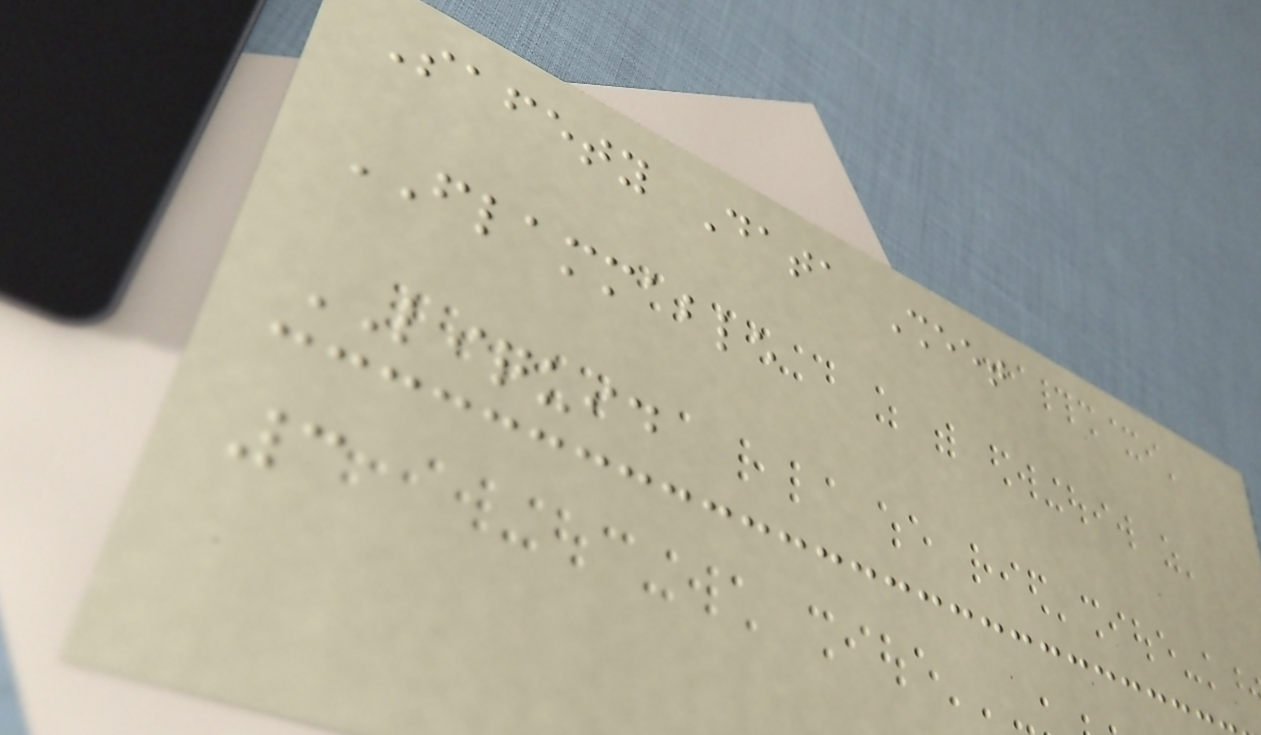Safety Data Sheet
FLAMMABLE
LIQUID
3
